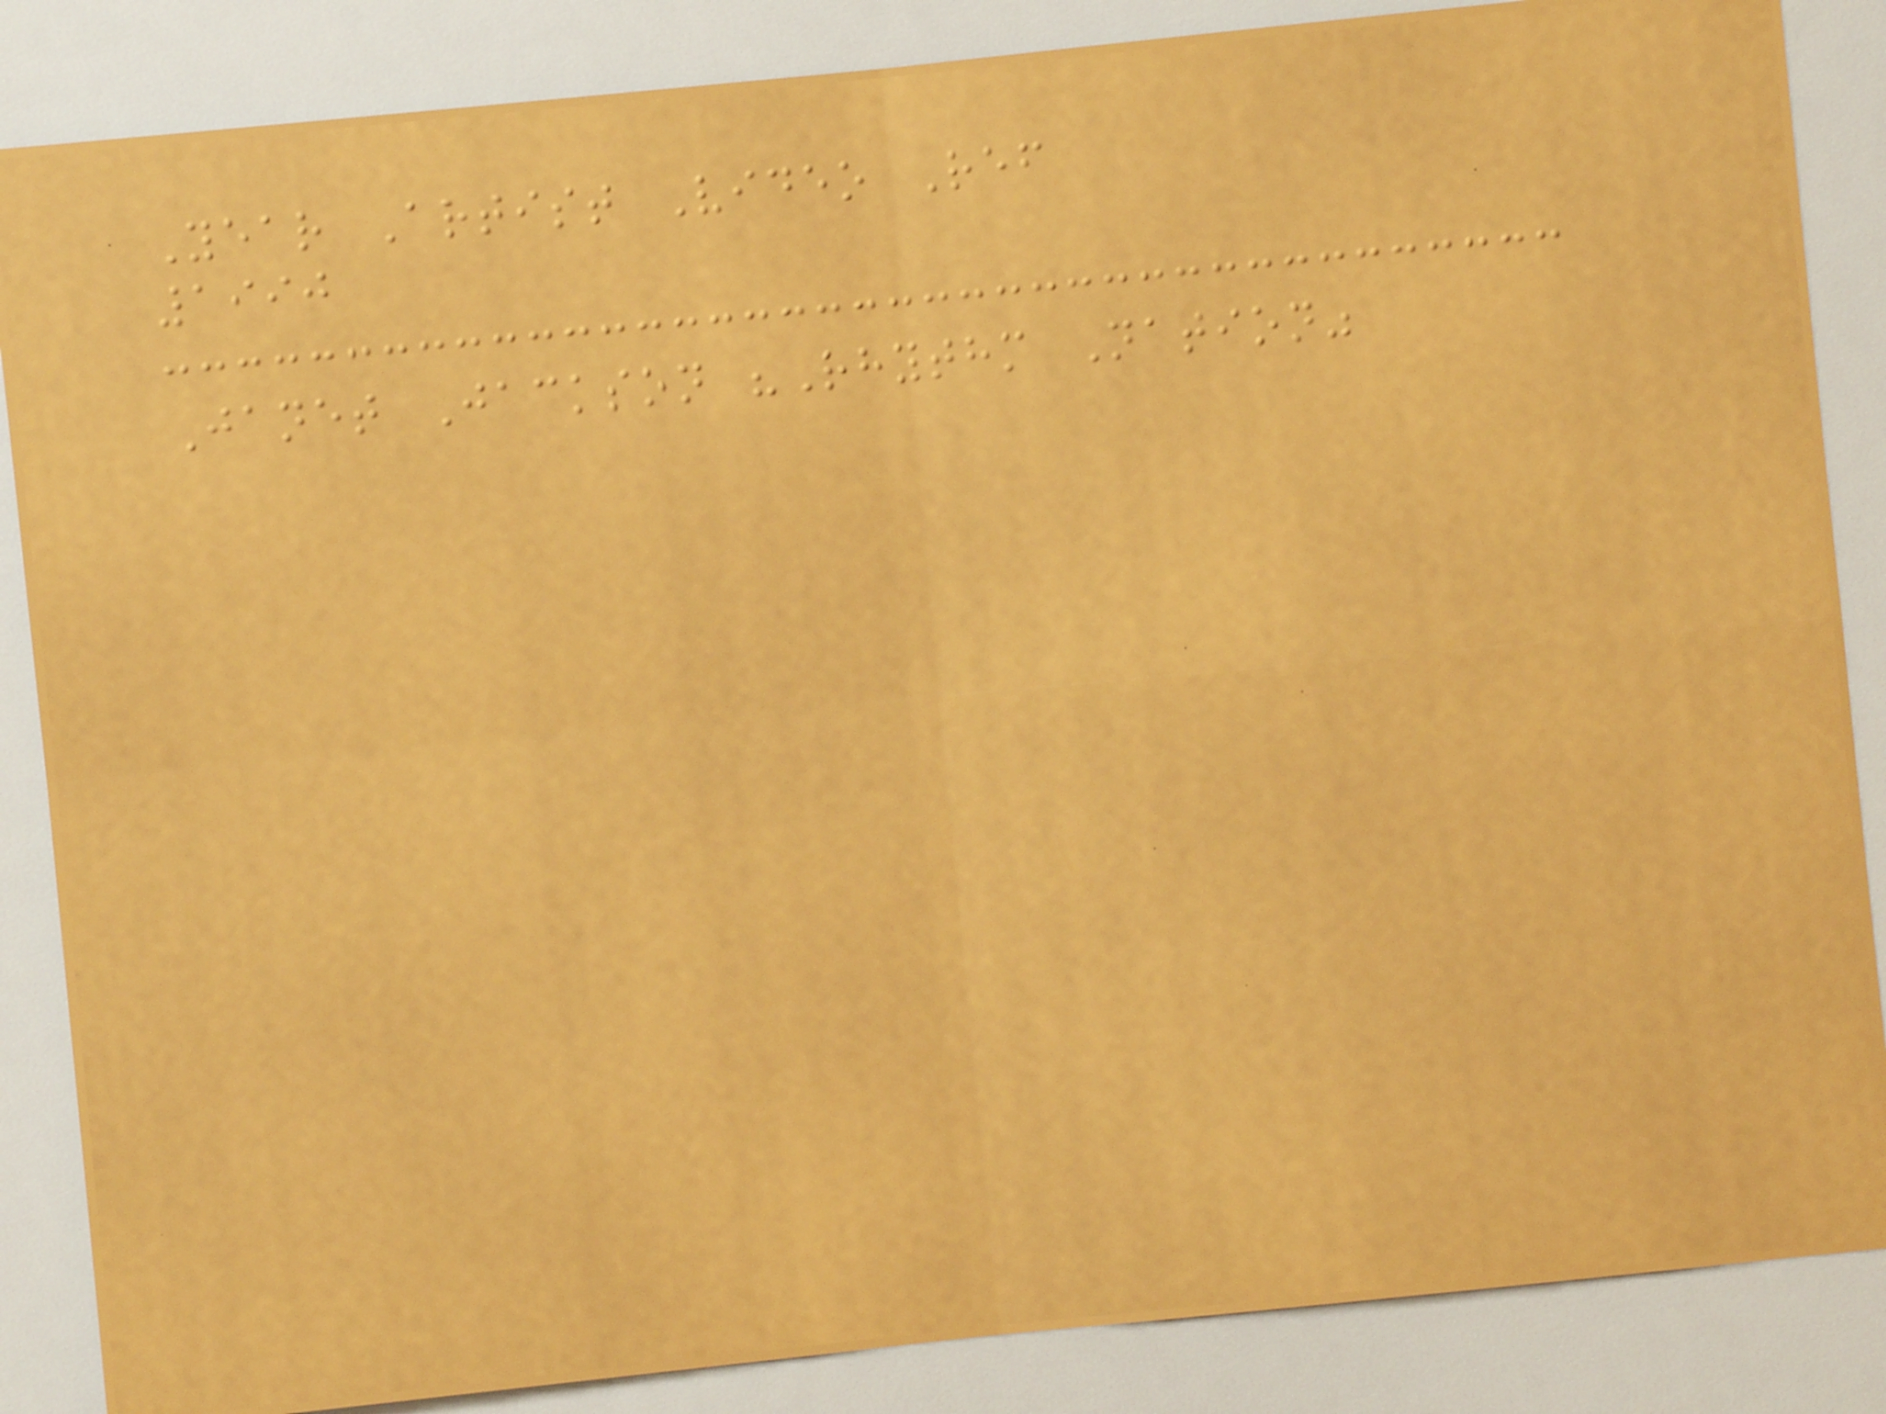Year Artist Video Ref
1990
Janet Jackson "Rhythm Nation"
